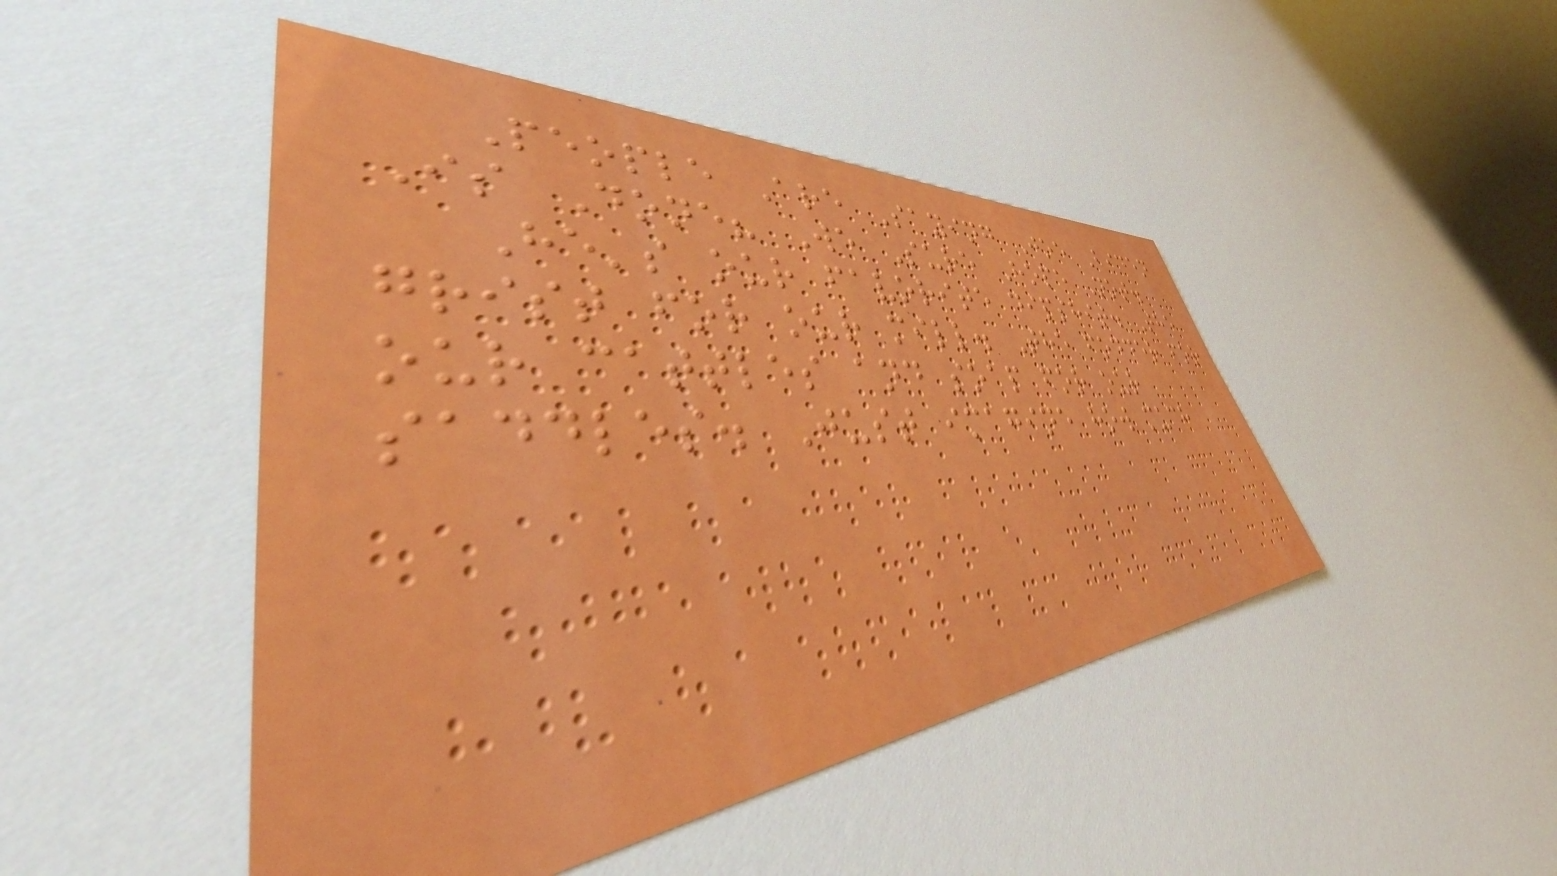People Are Saying Joe Biden
Is Done? We Sure Hope Not.
He's our favorite dipshit. The
grist for our mill. The fodder for
our cattles and soap for our
saddles. Just imagine how much
